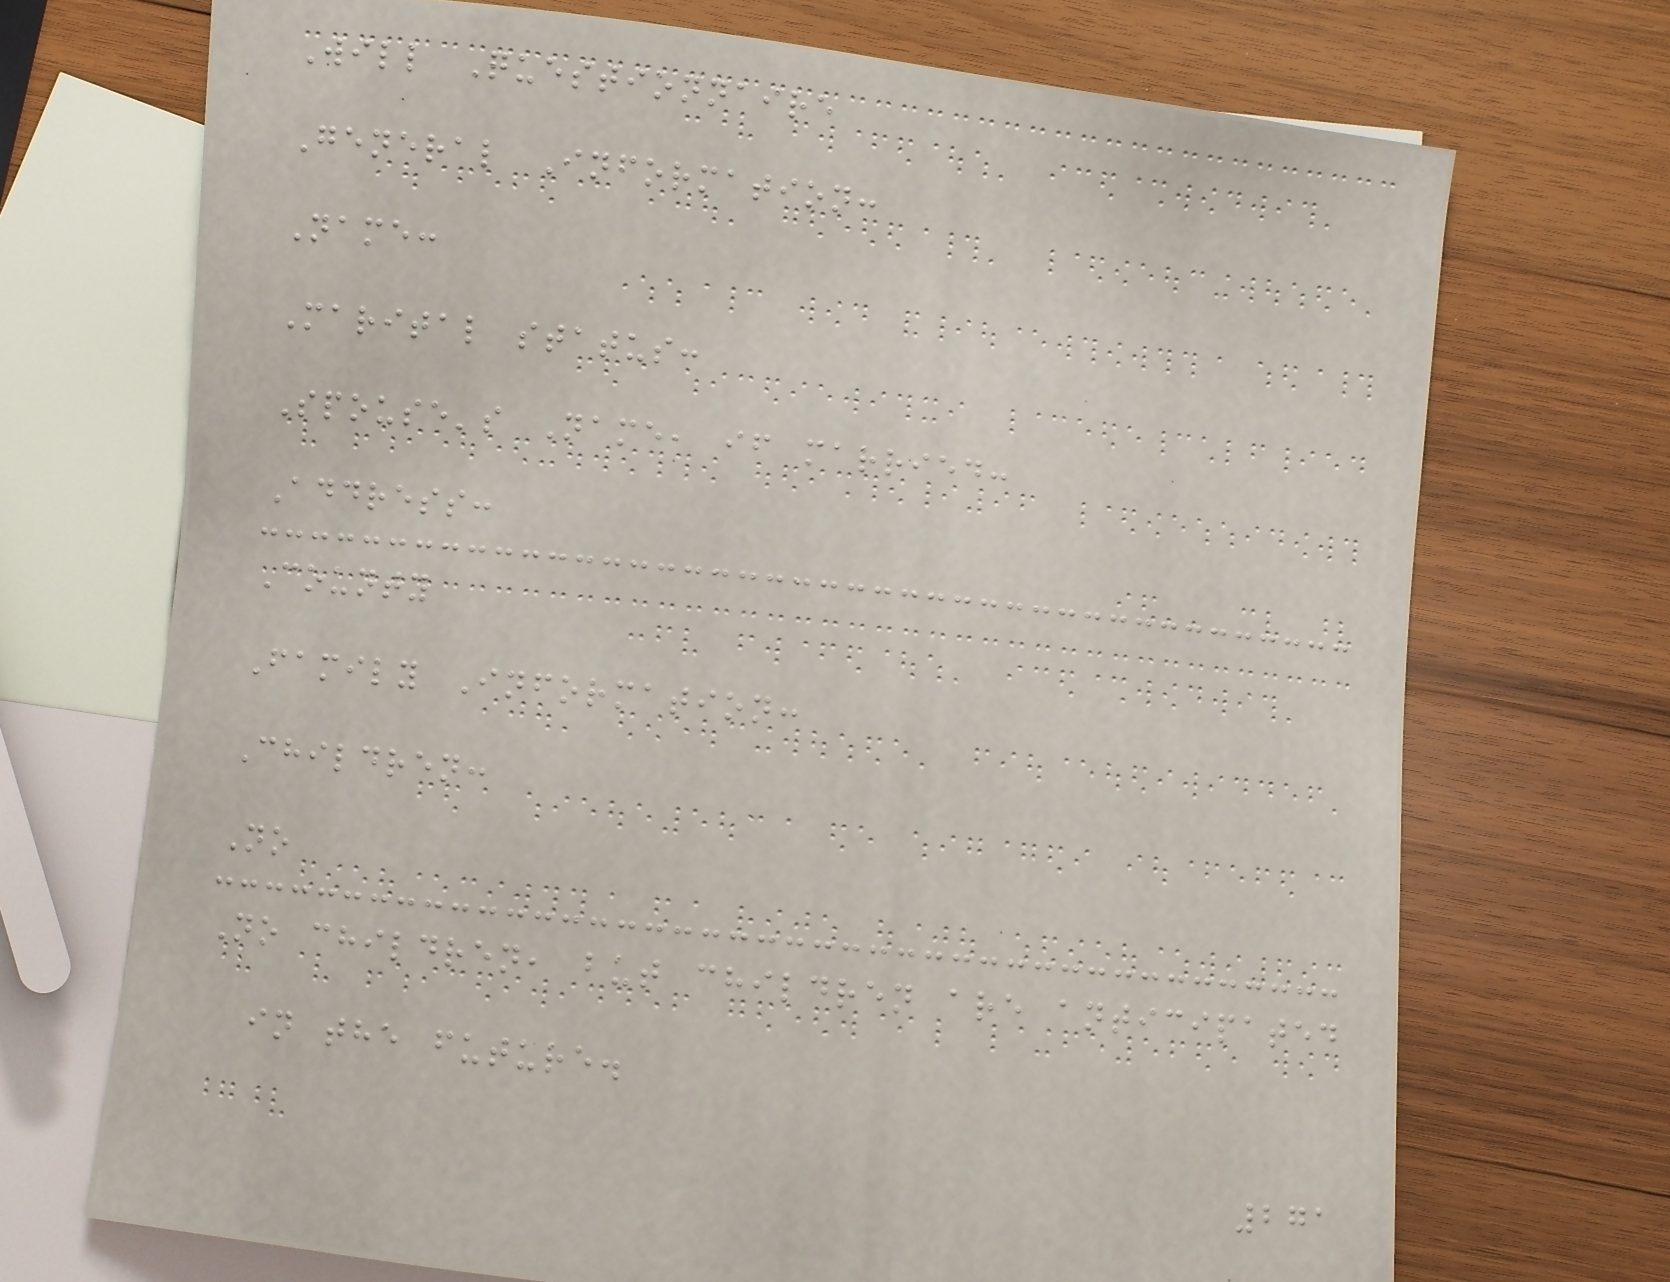Will Questionnaire
General Information:
Name:
Marital status:
Spouse's Name, if married:
Address:
County
Family Information:
Children:
No
No children, but children are anticipated
in the future.
271
